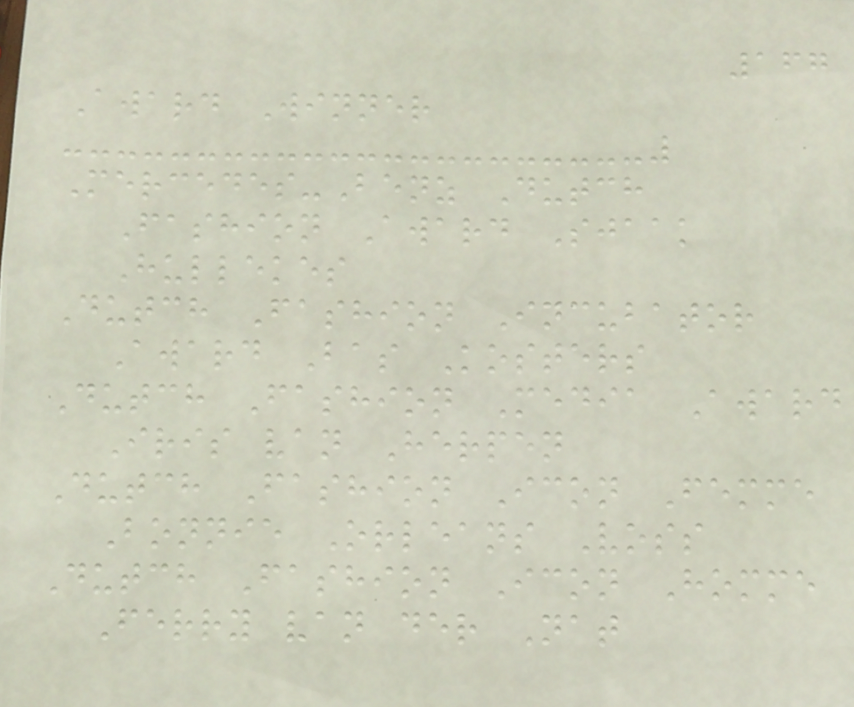167
Award Winner
Mercedes-Benz Dutch
Fashion Award Sjaak
Hullekes
Dutch Fashion Incubator
Award Bas Kosters
Dutch Fashion Media Award
Iris van Herpen
Dutch Fashion Icon Femme
Bonnie Orleans Voss
Dutch Fashion Icon Homme
Ferry van der Nat
